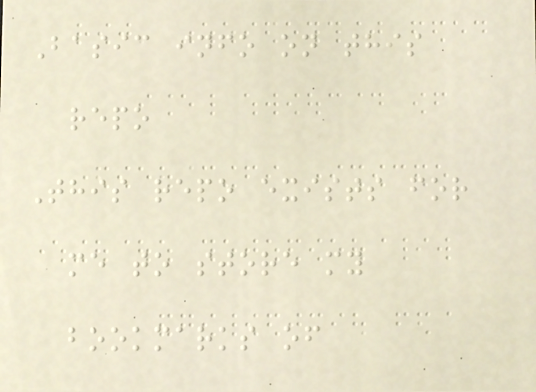Basic info on this
repo
This repo exists for
me to store my
bookmarks of
